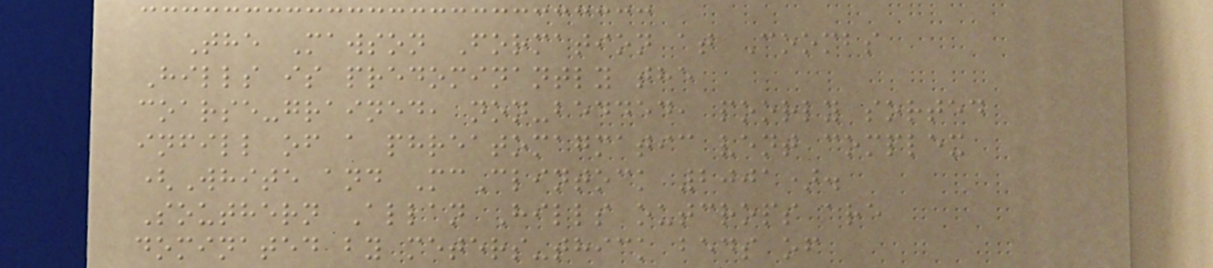The Mawson Formation at Coombs
Hills is predominantly the
coarse-grained, non-bedded, poorly sorted
infill of a phreatomagmatic vent complex
(White and McClintock 2001).
Southern Allan Hills outcrops are
dominated by meters-thick beds of
